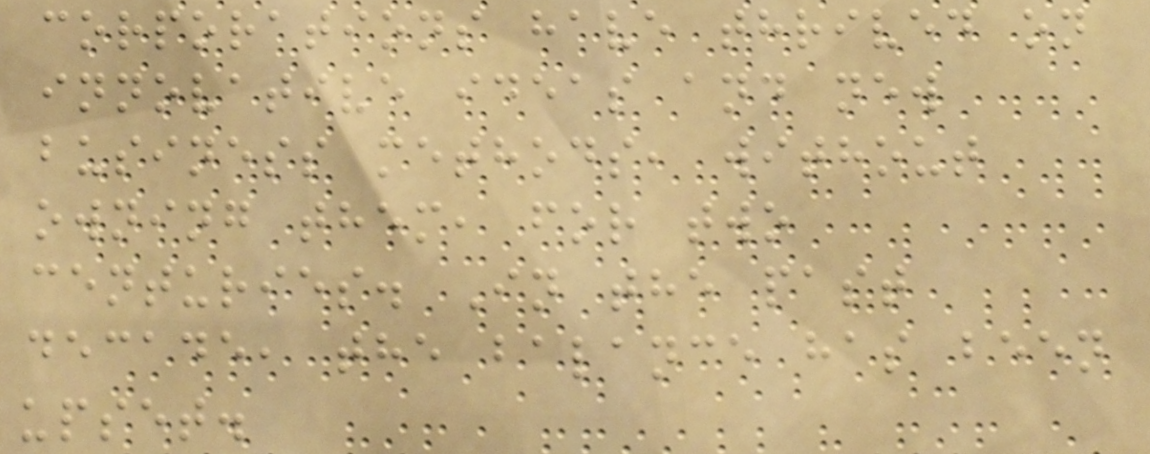corporations have thrived on
innovative ideas and new
business methods, without
owning them, for two
centuries. In the past
decade, the balance has been
upset.
